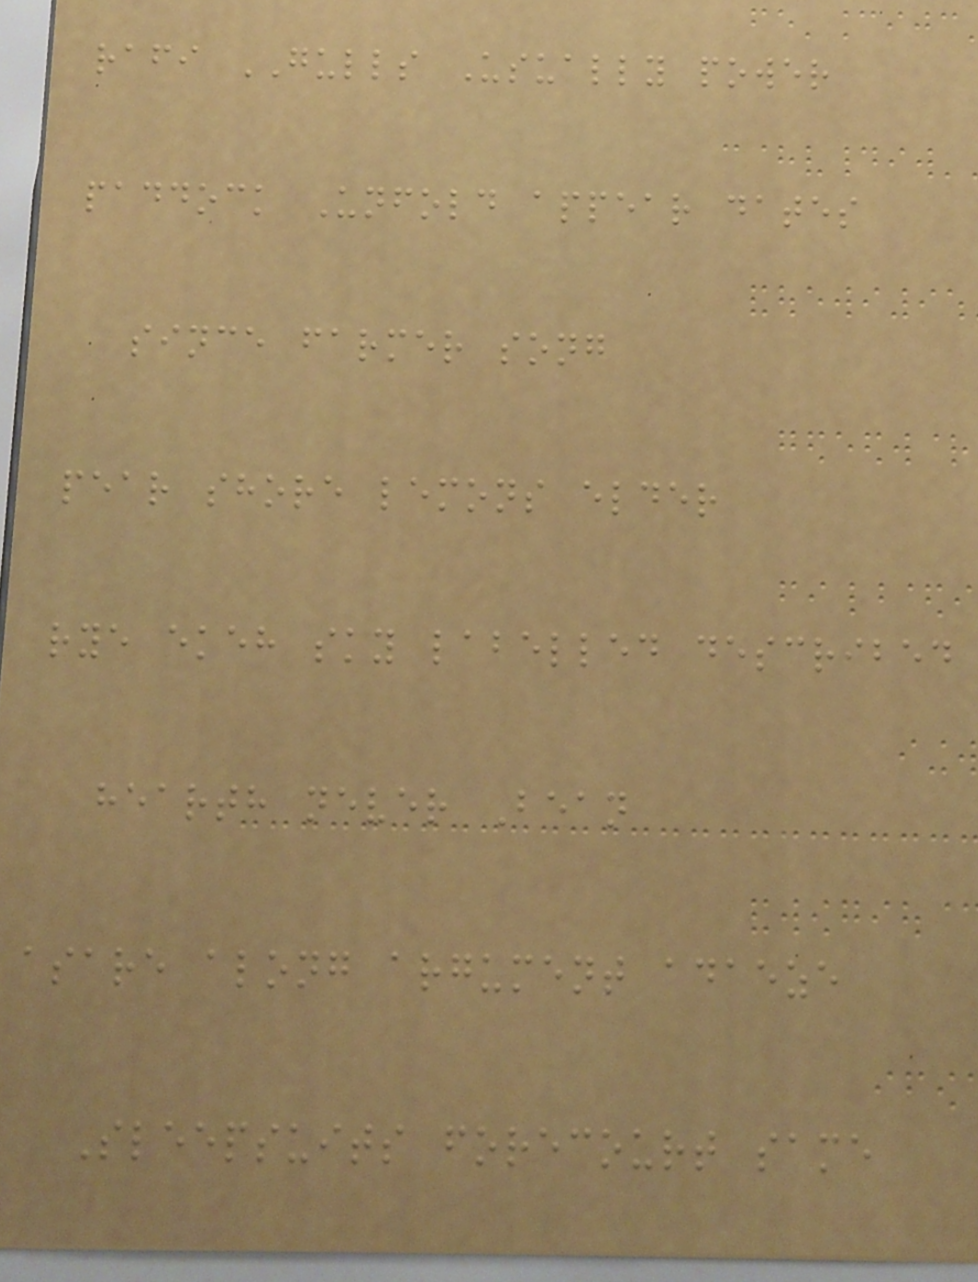rafi GULLS Usually power
paddock Unfold appear dates
since farmer song
pear shore lemons elder
rye ekeh sky labelled described
hearth never Bean
asare along argument adaeze
Sleepsuits forecourt same
